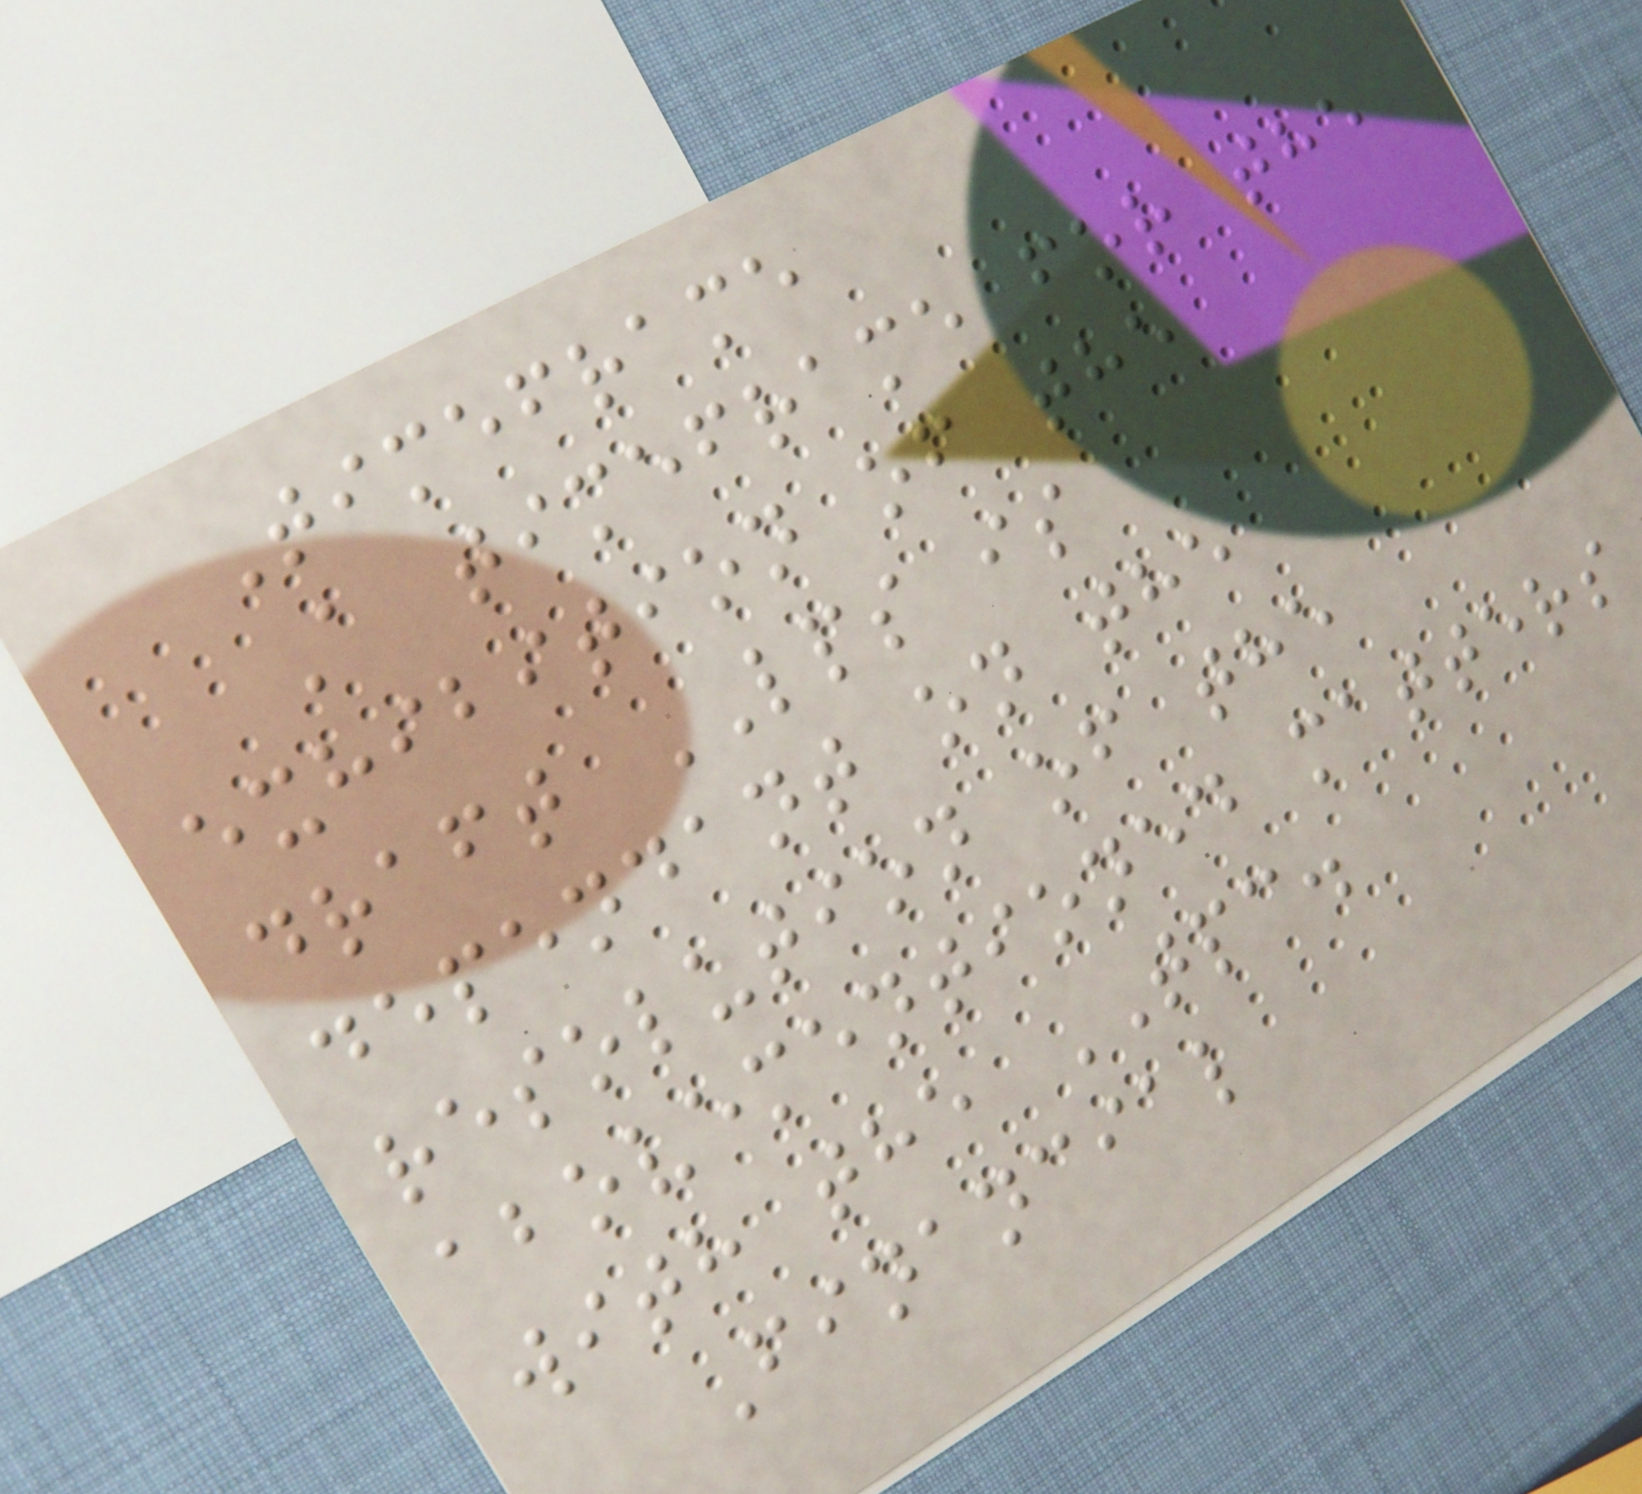Timeframe
A timeframe for the
exhibition of the
draft LPS is
dependant on the
resolution of the
abovementioned matters
with the TPC.
Financial
